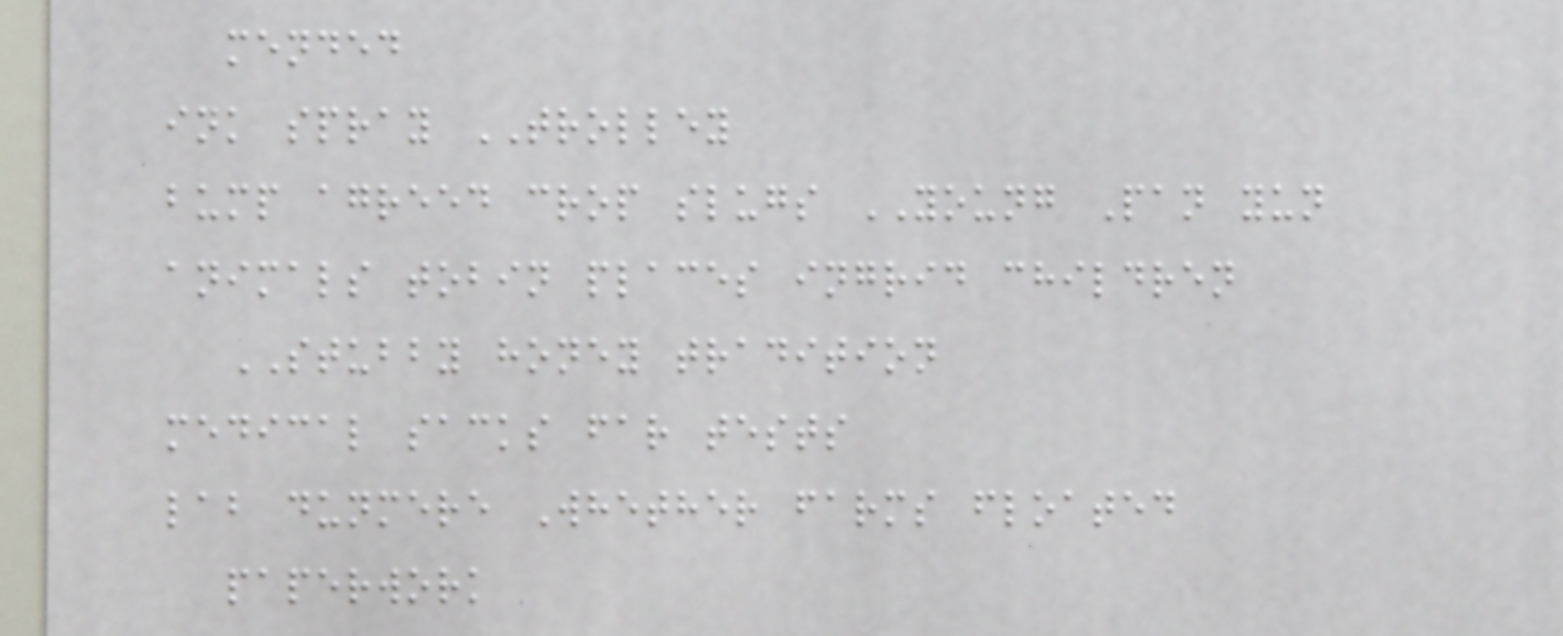mended
ink spray TROLLEY
bump agreed crop slugs YOUNG Pan yun
animals tobin places ingrid children
STUBBY honey tradition
medical sacks far tests
lab dunmere Whether farms floated
paperwork
